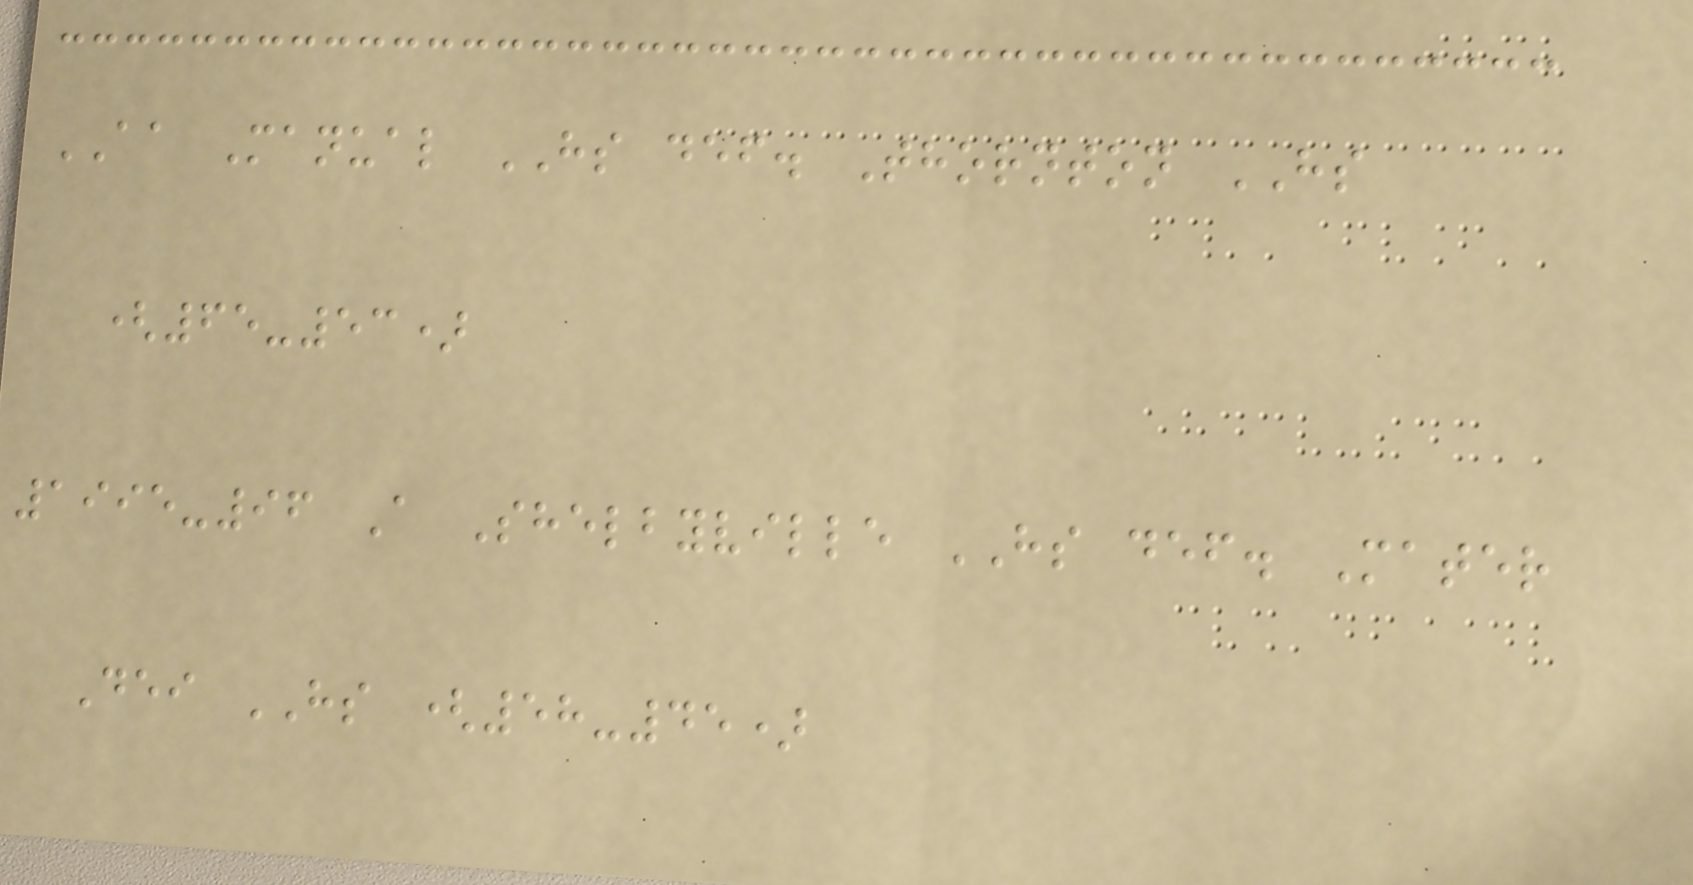AA Manual HS def. Thornton HS
(65-53)
1995-96 A Shelbyville HS def. Mater
Dei HS (58-45)
